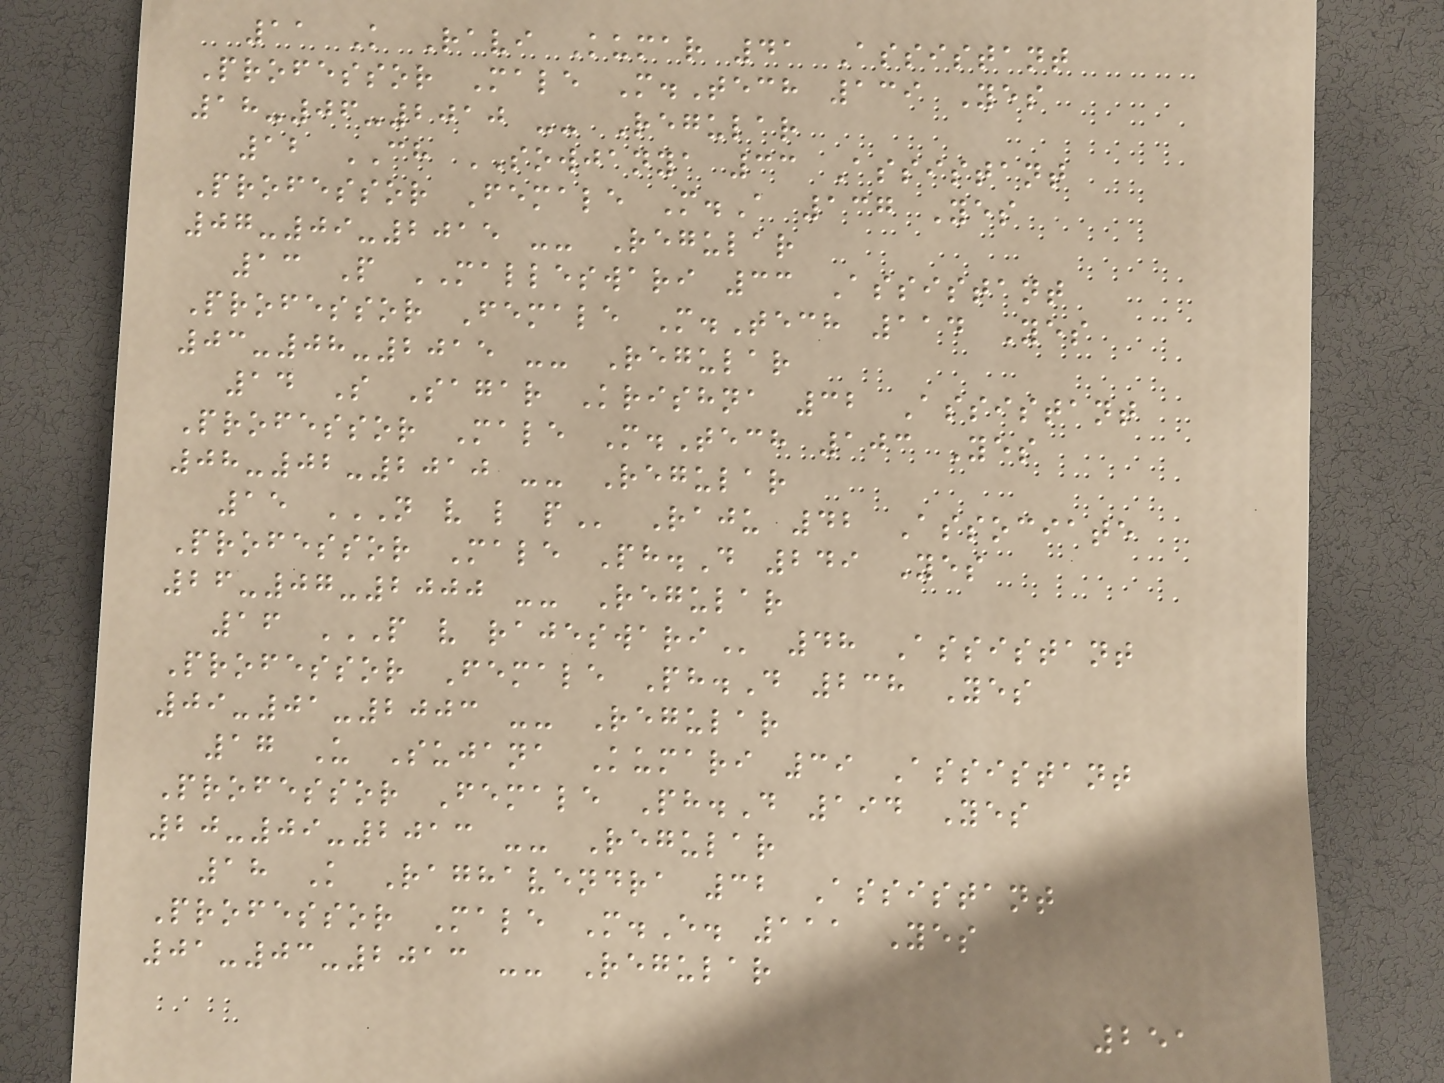11 K Ravi Kumar 41 Assistant
Professor Male M.Tech 139 Yes
18-06-2010 -- Regular
12 CH SOWJANYA 33 Assistant
Professor Female M.A 137 Yes
07-09-2015 -- Regular
13 P MALLESWARI 33 Assistant
Professor Female M.Tech 114 Yes
03-08-2015 -- Regular
14 S Sagar Krishna 32 Assistant
Professor Male M.Tech 103 Yes
08-02-2010 -- Regular
15 N V L P Raju 42 Associate
Professor Male Ph.D 249 Yes
26-07-2000 -- Regular
16 P V RAJESWARI 48 Assistant
Professor Female Ph.D 238 Yes
09-01-2003 -- Regular
17 U Sujana Kumari 39 Assistant
Professor Female Ph.D 194 Yes
20-09-2013 -- Regular
18 K Raghavendra 32 Assistant
Professor Male M.E. 111 Yes
01-03-2013 -- Regular
251
